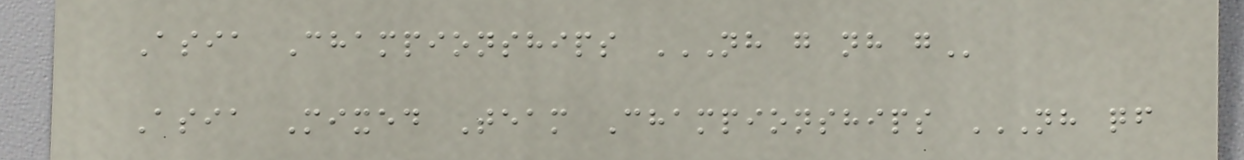Asia Championships NH G NH G
Asia Mixed Team Championships NH QF
